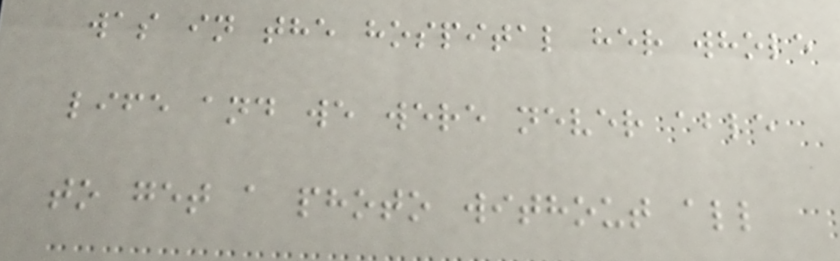was in the hospital her whole
life and we were never able
to get a photo without all
